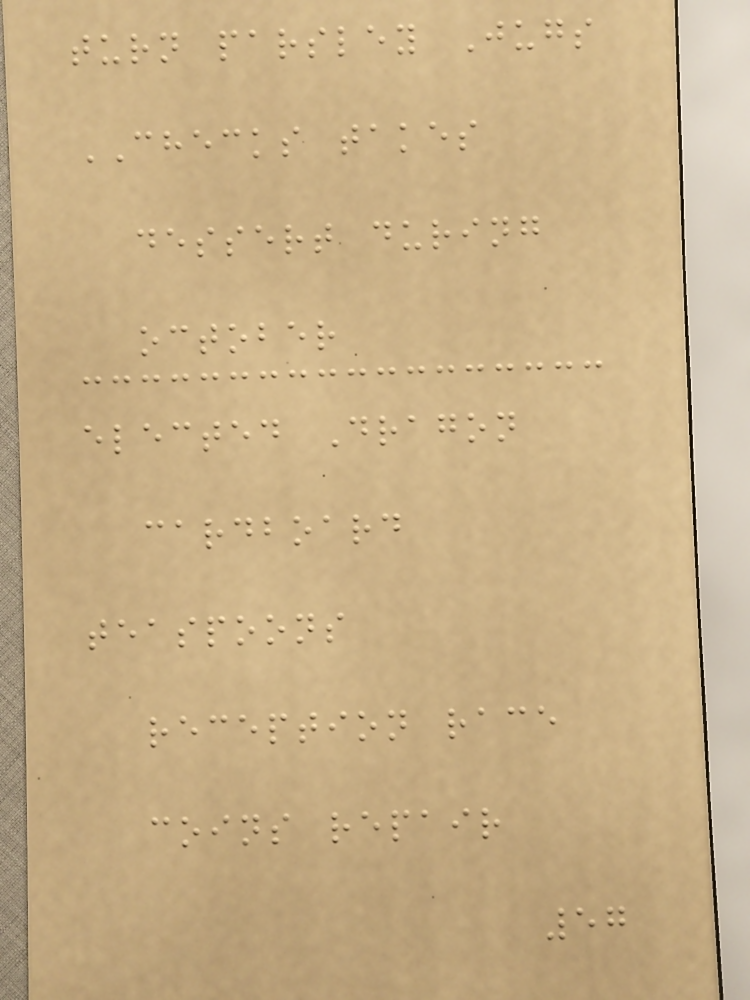turn parsley Jugs
CHECKS takes
dessert during
october
elected Dragon
cardboard
teaspoons
reception race
coins repair
57
